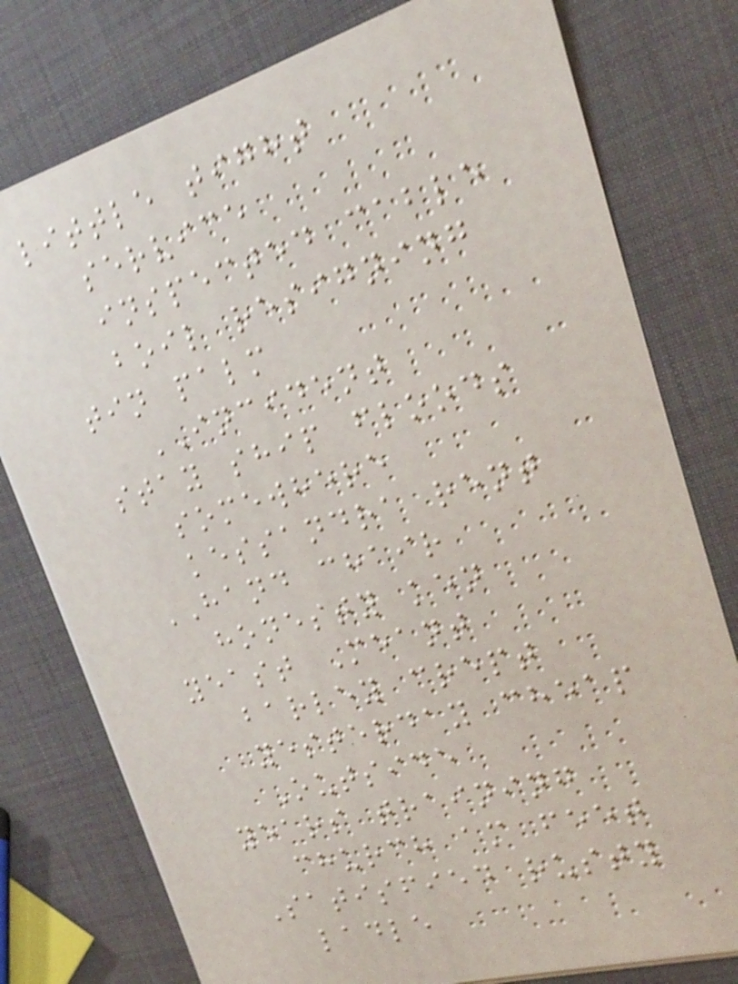little tight
service
inspected cable
boil resigning
tin palm
INCIDENT
stay ship floods
somewhere
kessandra rent
HAND chair
honesty ken
yeast Meant
barley crept
yesterday cheap
Outside
years training
church am feet
Satisfied rusty
ladle
